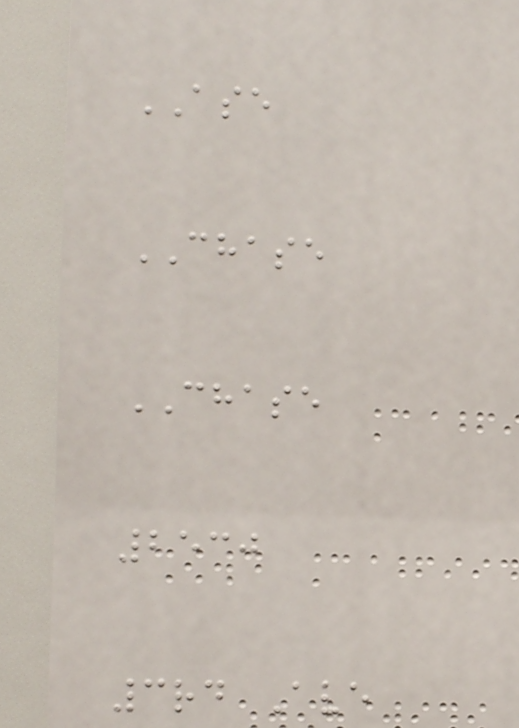ASE
CHASE
CHASE
2530
3rd Ave
